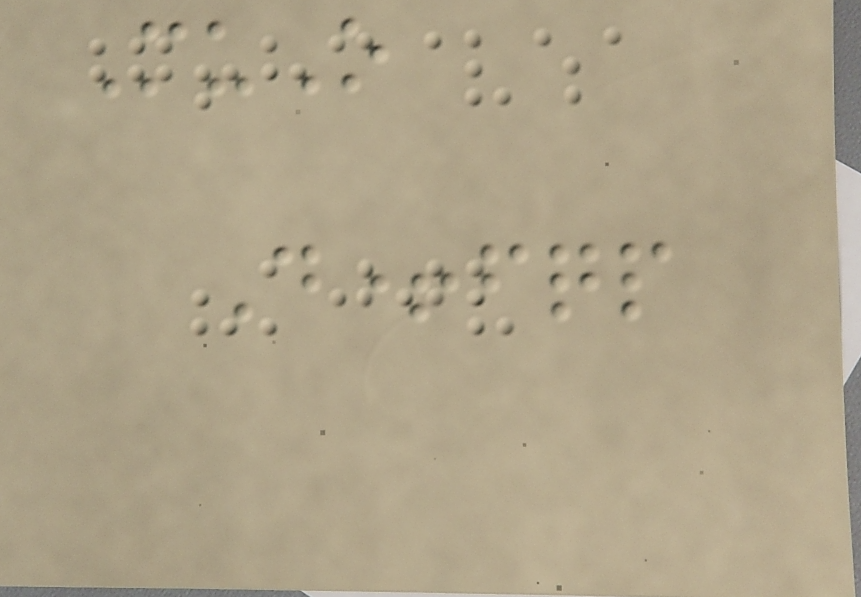MuO
D+fqp
